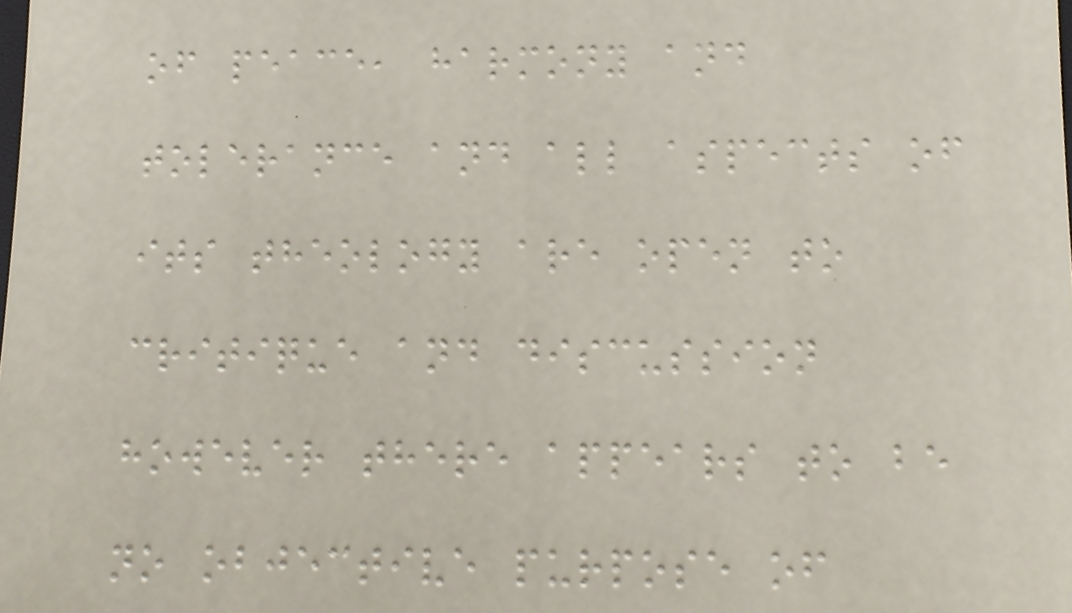of peace, harmony and
tolerance and all aspects of
its theology are open to
critique and discussion
however there appears to be
no objective purpose of
